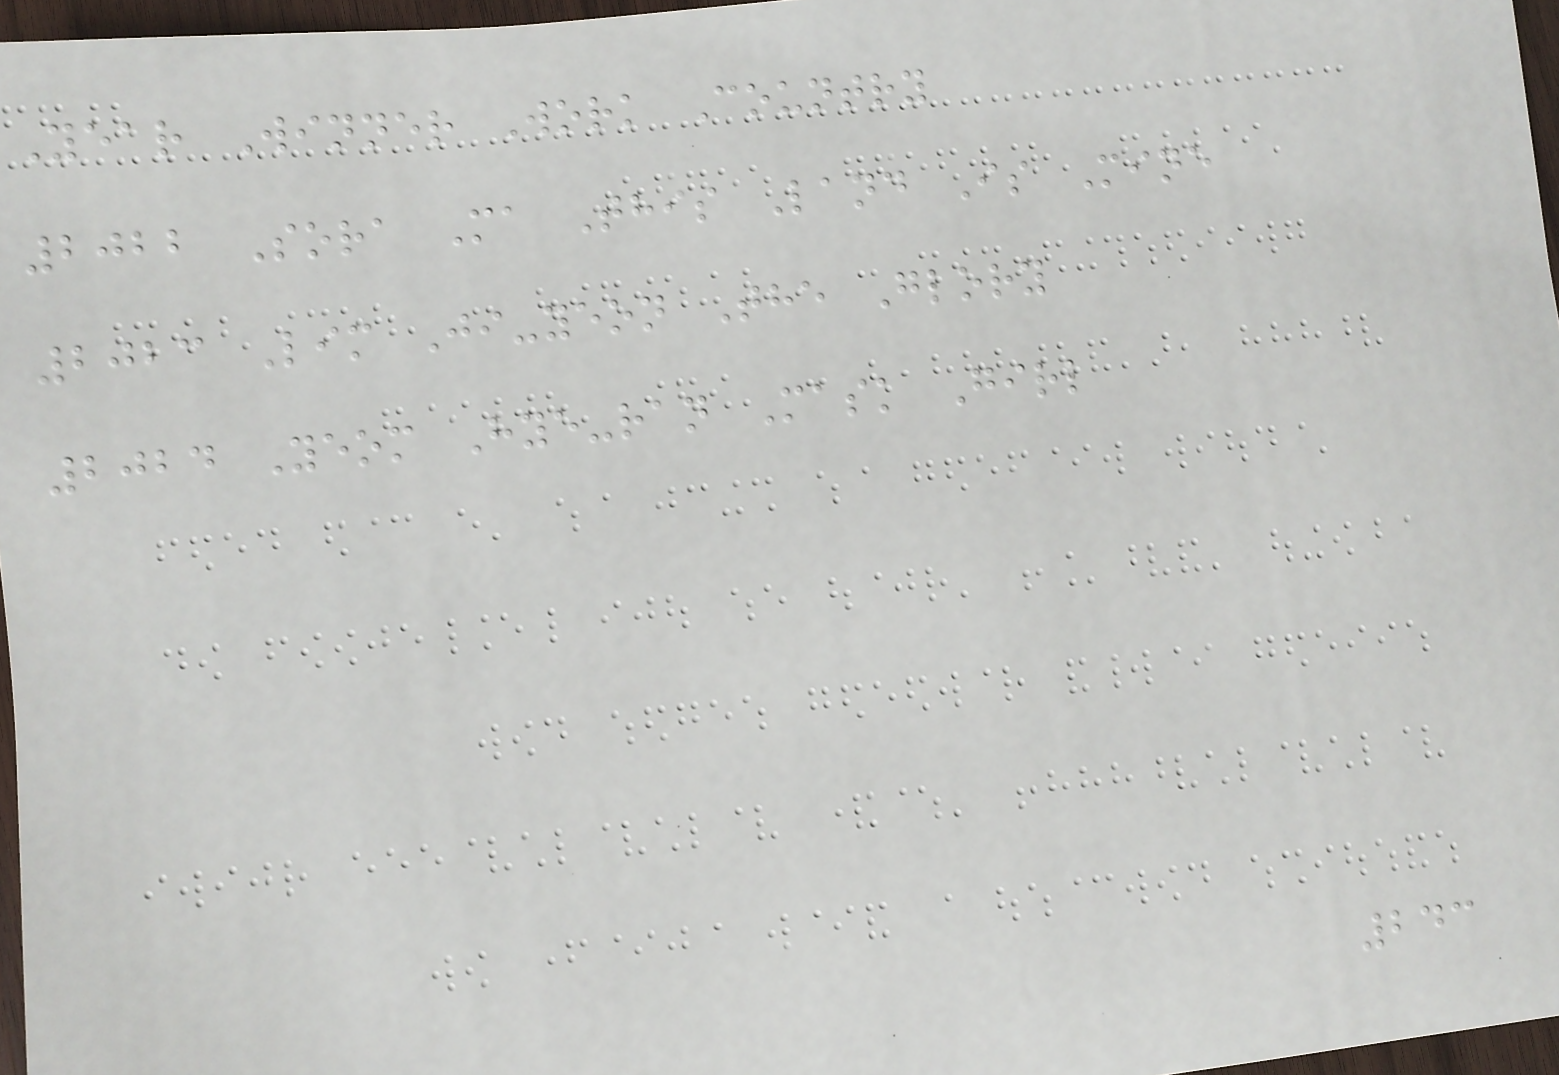Year Winner Work Country
2022 Sora Ma This Land Is Mine
2023 Lim Ji-yeon The Glory
2024 Yeom Hye-ran Mask Girl
243
